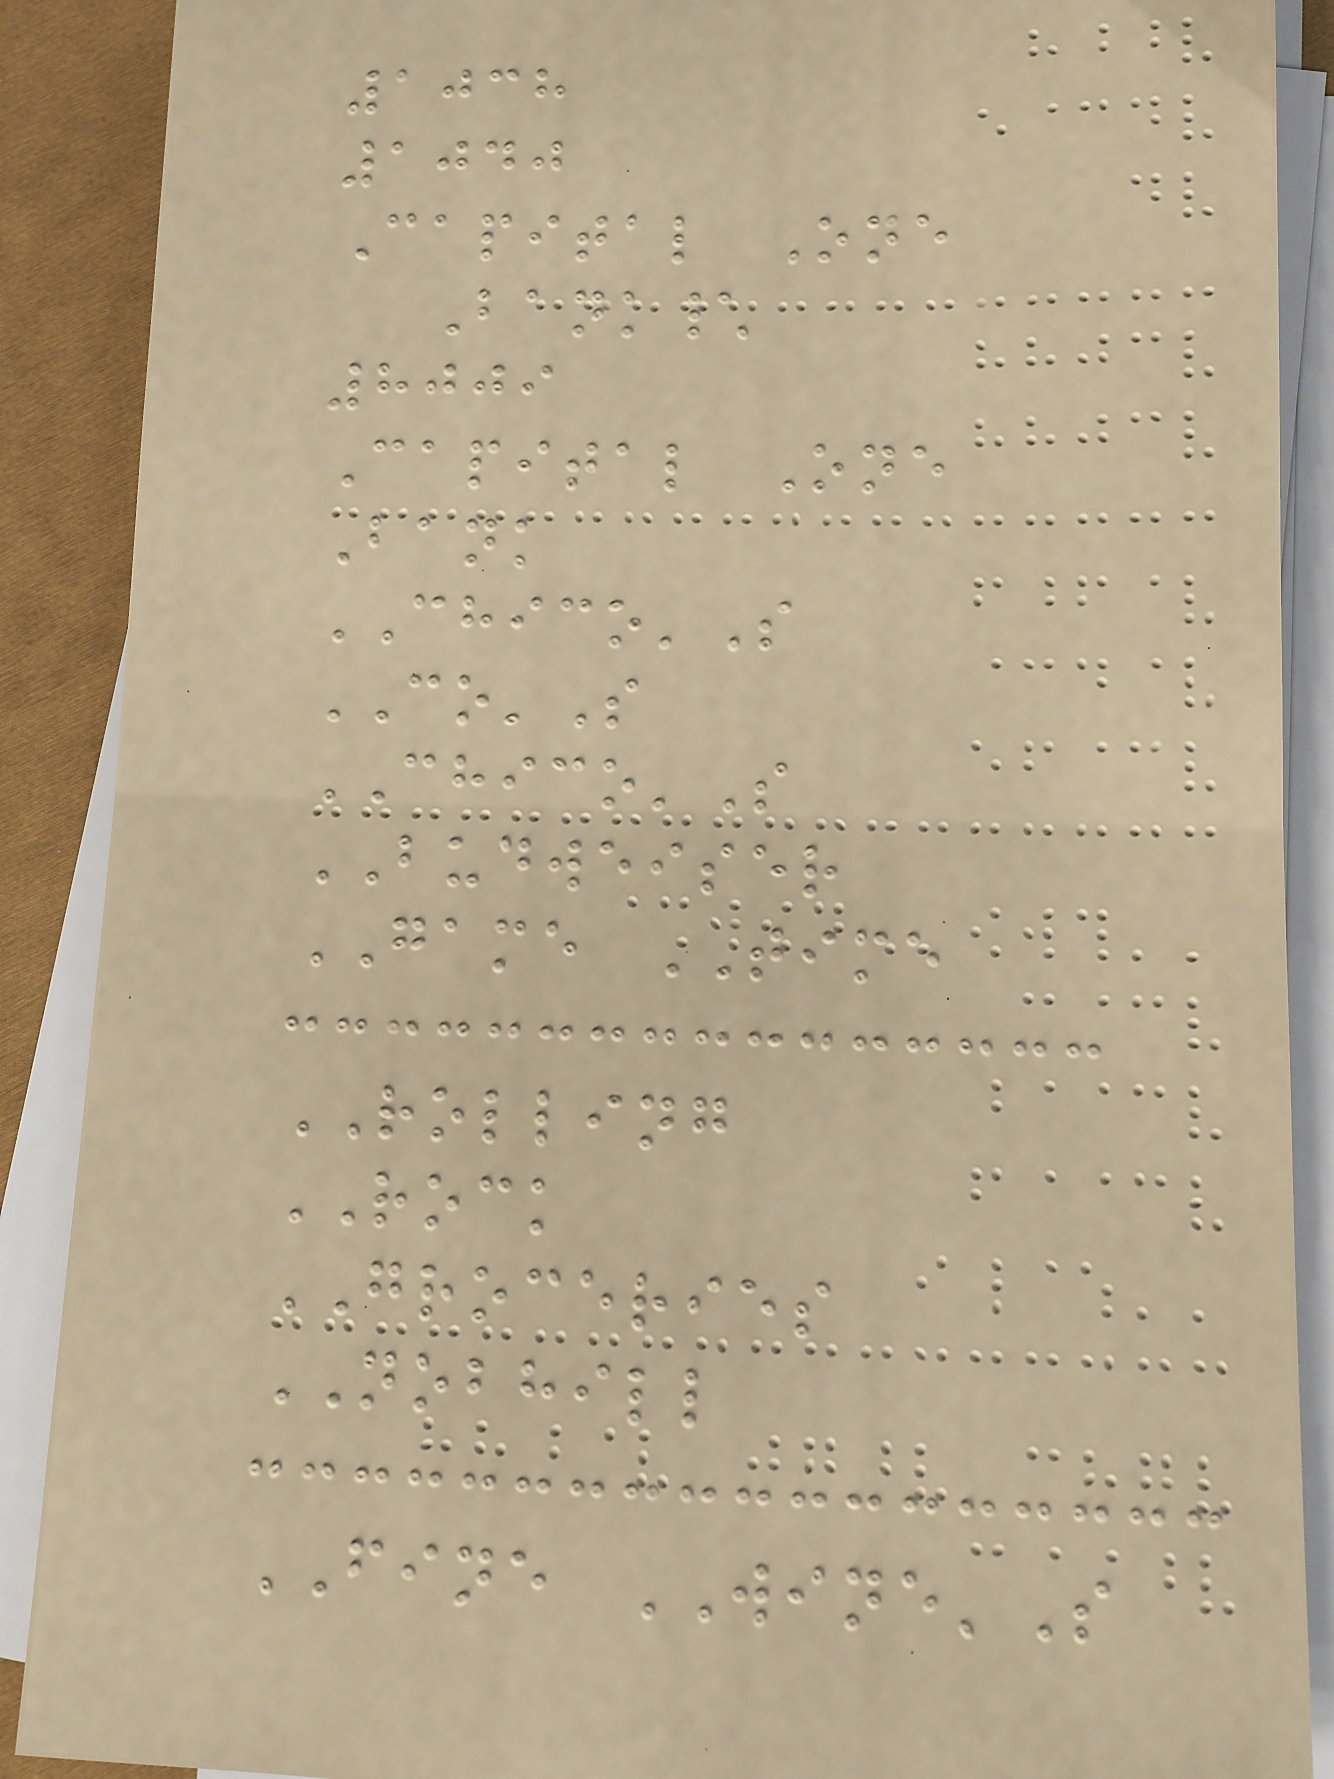1038
1040
Capital One
Bank\
8009
Capital One
Bank
CHICO'S
CO'S
CHICO'S
BUDWEISER
GAME TIME
ROLLING
ROCK
GROCERIES
NOBHILL
FINE WINE'S
